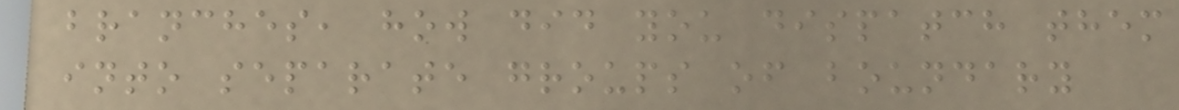branches, how did you dispatch them
into separate groups of boundary
